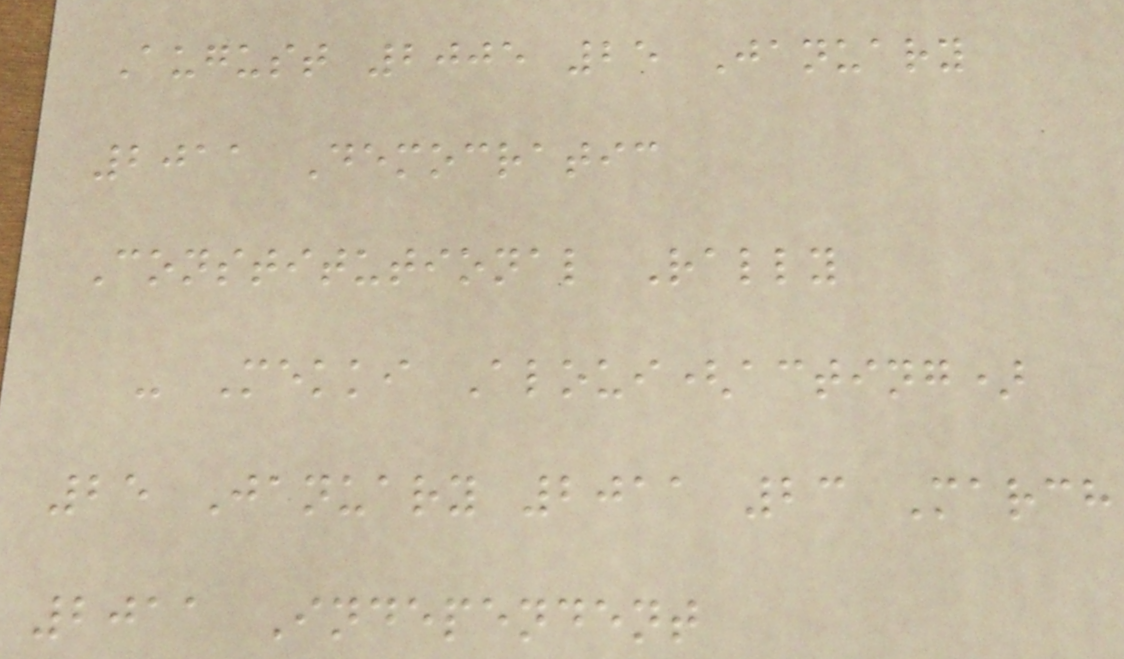August 2005 25 January
2011 Democratic
Constitutional Rally
- Mekki Aloui(acting)
25 January 2011 23 March
2011 Independent
